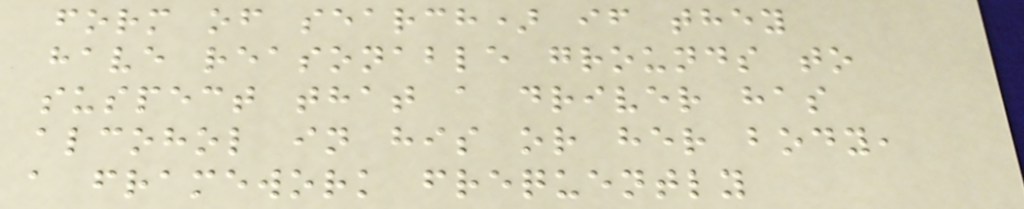form of search) if they
have reasonable grounds to
suspect that a driver has
alcohol in his or her body,
a framework frequently
